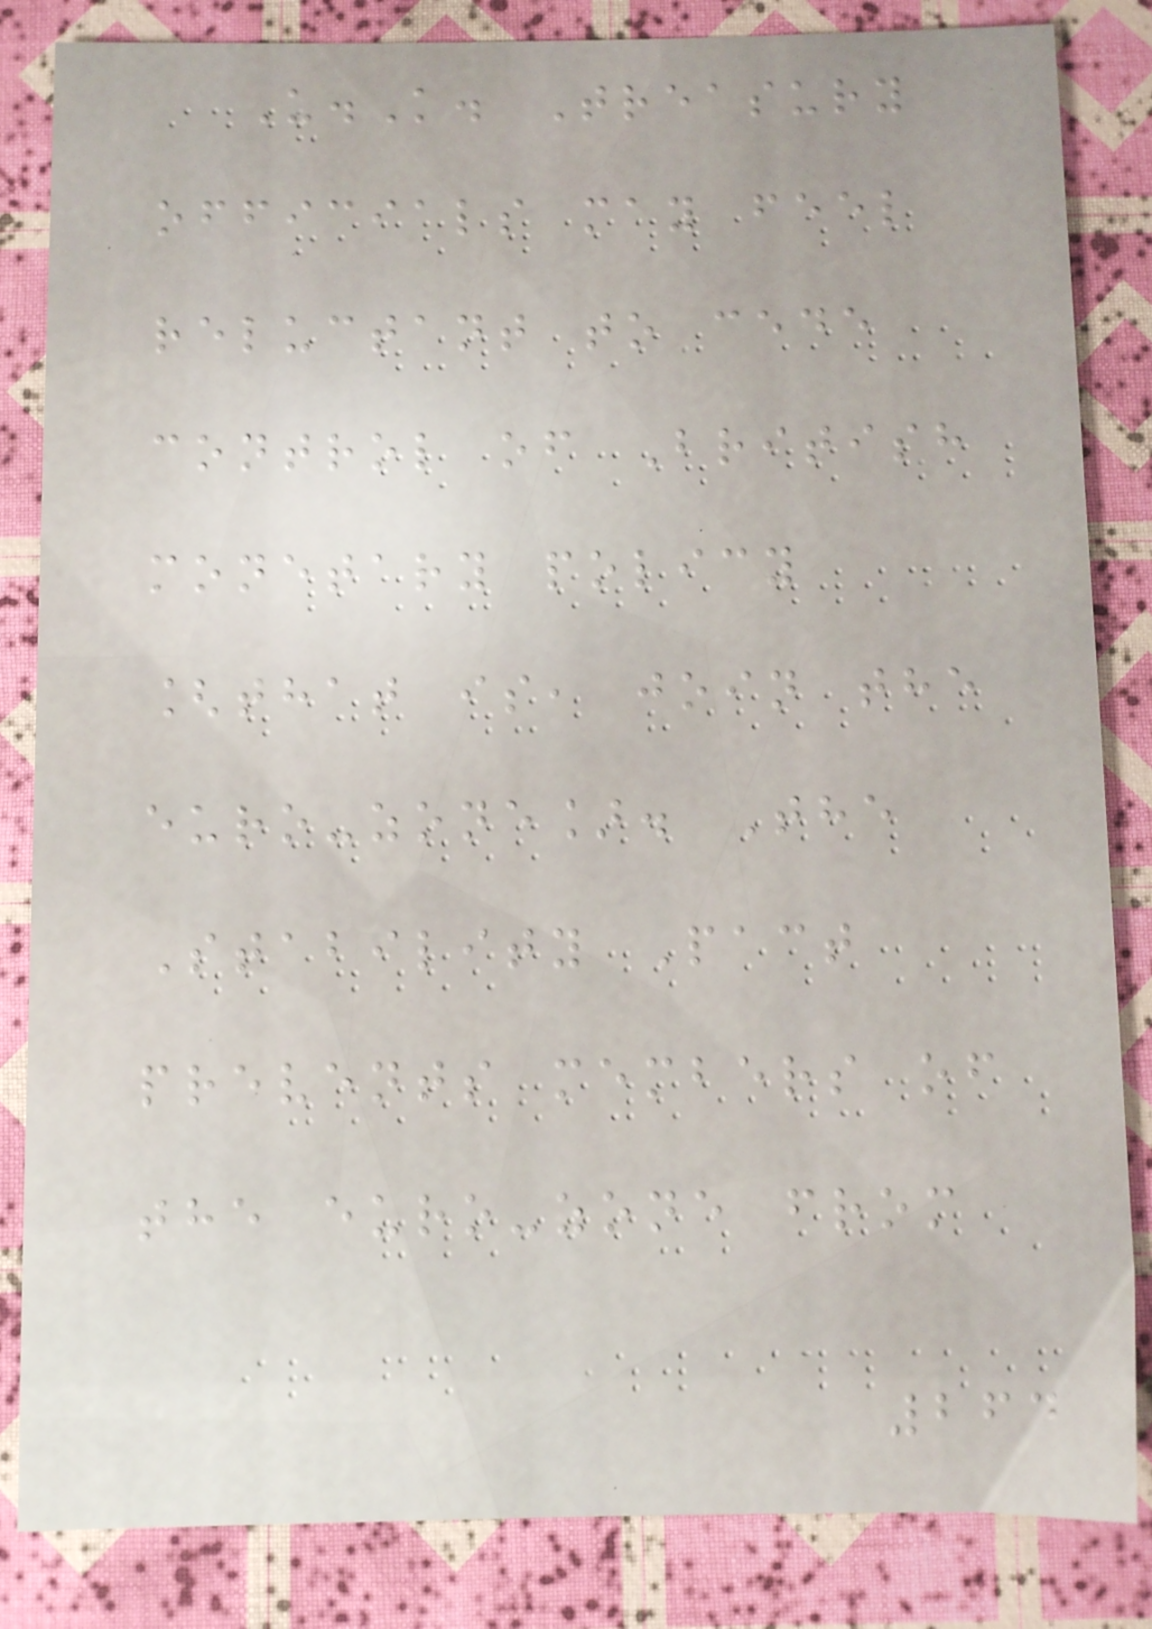U.K. Treasury
officials may feel
reluctant to cede
control of British
monetary policy
[that is, join the
euro-zone]. The
Stability Pact
prevents members of
the euro-zone from
264
